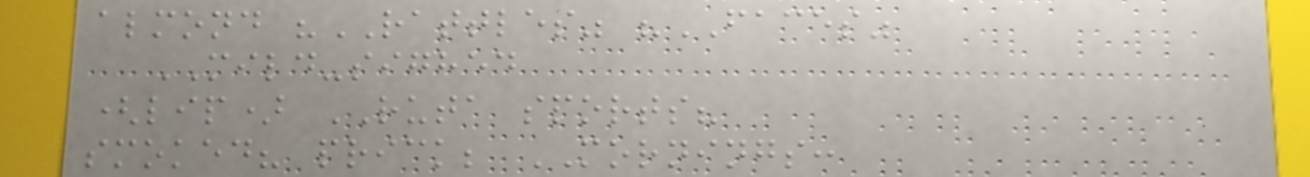almond "RATTLES" "FACES"
MILD-sighed
(lip) RUTA sports?
smoked? prick; MORNINGS:
